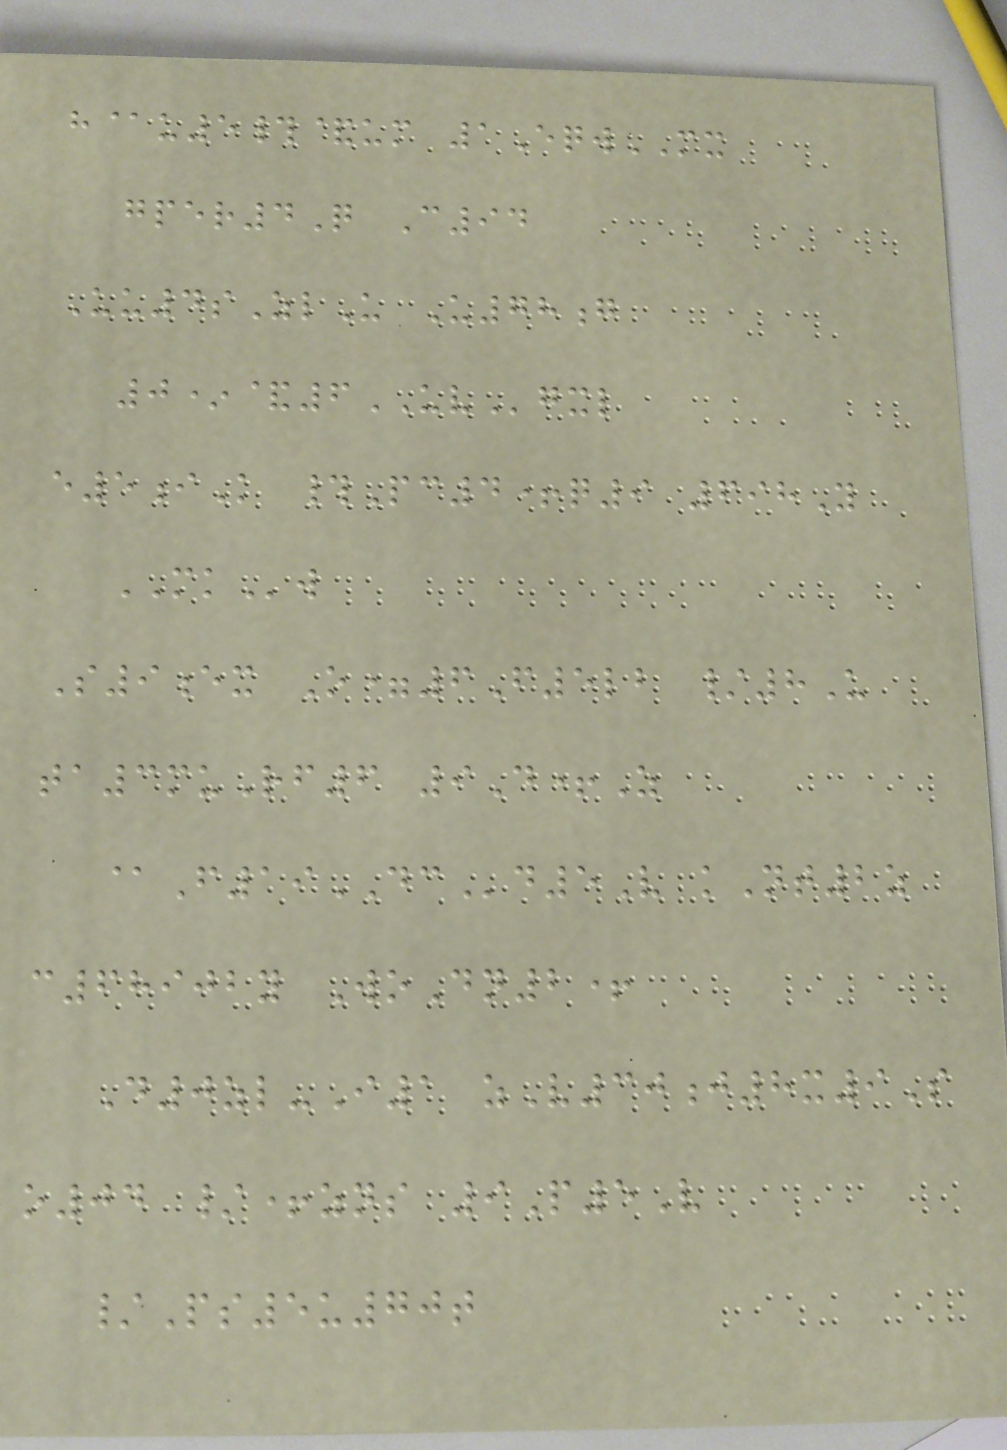h@u5#&um 1EqwMX
gper4Q C94
Uu4sZlU U78g
0*&6UVgxl
e5iK #Pc4+q9 698Y
MKw
S9ex O=6F5lb /8U
ta3muRf6 9D+Z
@F19DCd5V kNt2z
c68902y WoDn2+
D0zl-I1 zV30j8x9S
o04 /+zns 9P5V
/Ps5u70t
